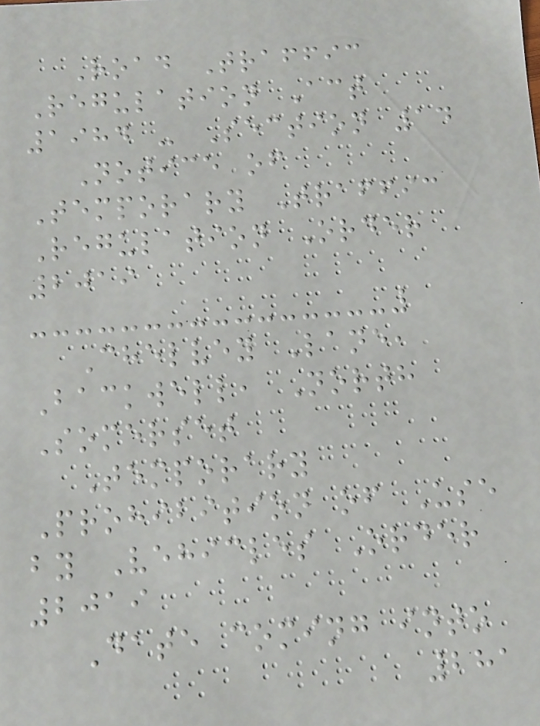Road Traffic
Regulation Act
1984 - Section 14
Notice of
Temporary Traffic
Regulation Order
2019
Chelvey Lane,
Backwell, North
Somerset
Temporary
Prohibition of Use
by Vehicles Order
2019
Date coming into
281
